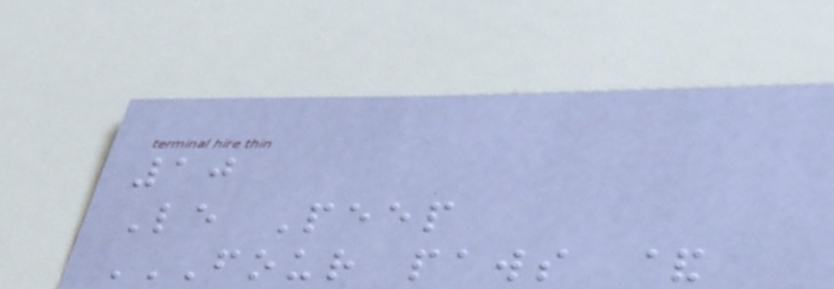10
Le Peep
FOUR PAWS &
